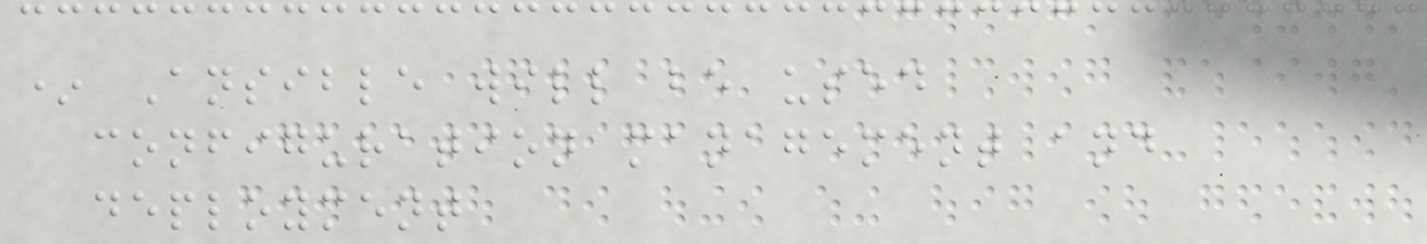* Ansible will be used
configuration management and
deployment
